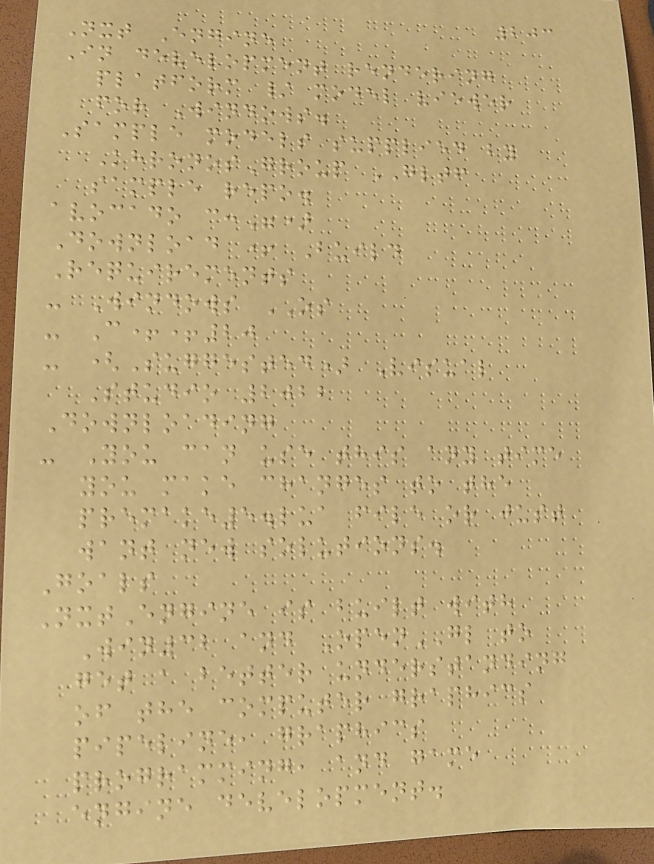203
Nxt Engine
In development rendering
platform / model viewer
for Windows.
Sample models supplied by
KhronosGroup GLTF
sample repo.
avocado c:")
Download + Build
Requirements
- Windows OS
- C++20
- (Suggested) Visual
Studio 2022
Downloading
- You can use this any time
you make changes to the
premake5.lua file or just
want new solutions.
Goals
NxtEngine is built with
Win32 and OpenGL to
get a better understanding
of the computer graphics
pipeline, graphics
programming, and game
engine development.
